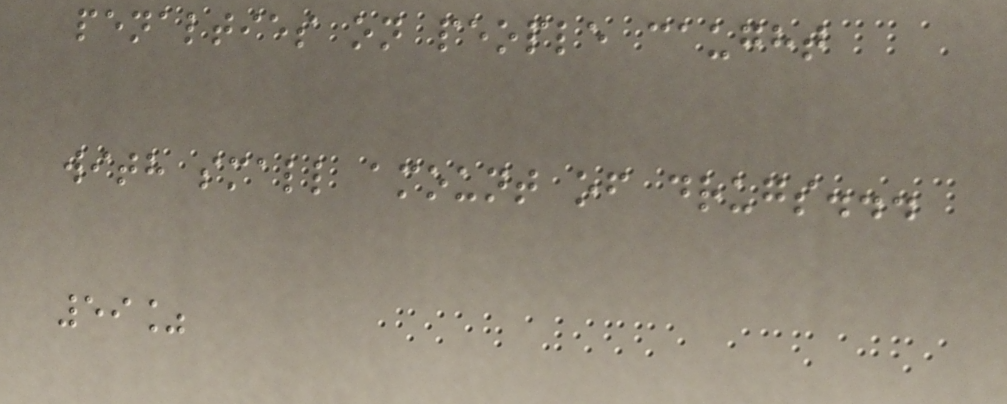penalties on people caught
with small amount of drugs...
59%
